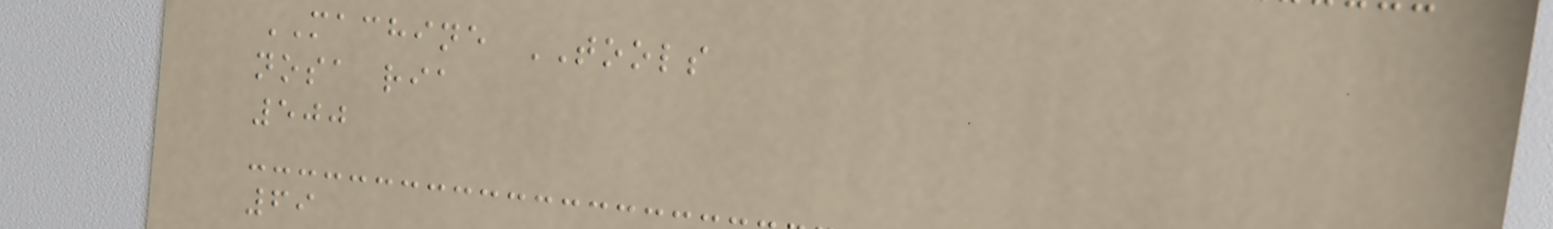MACHINE TOOLS
nosa ria
500
69
